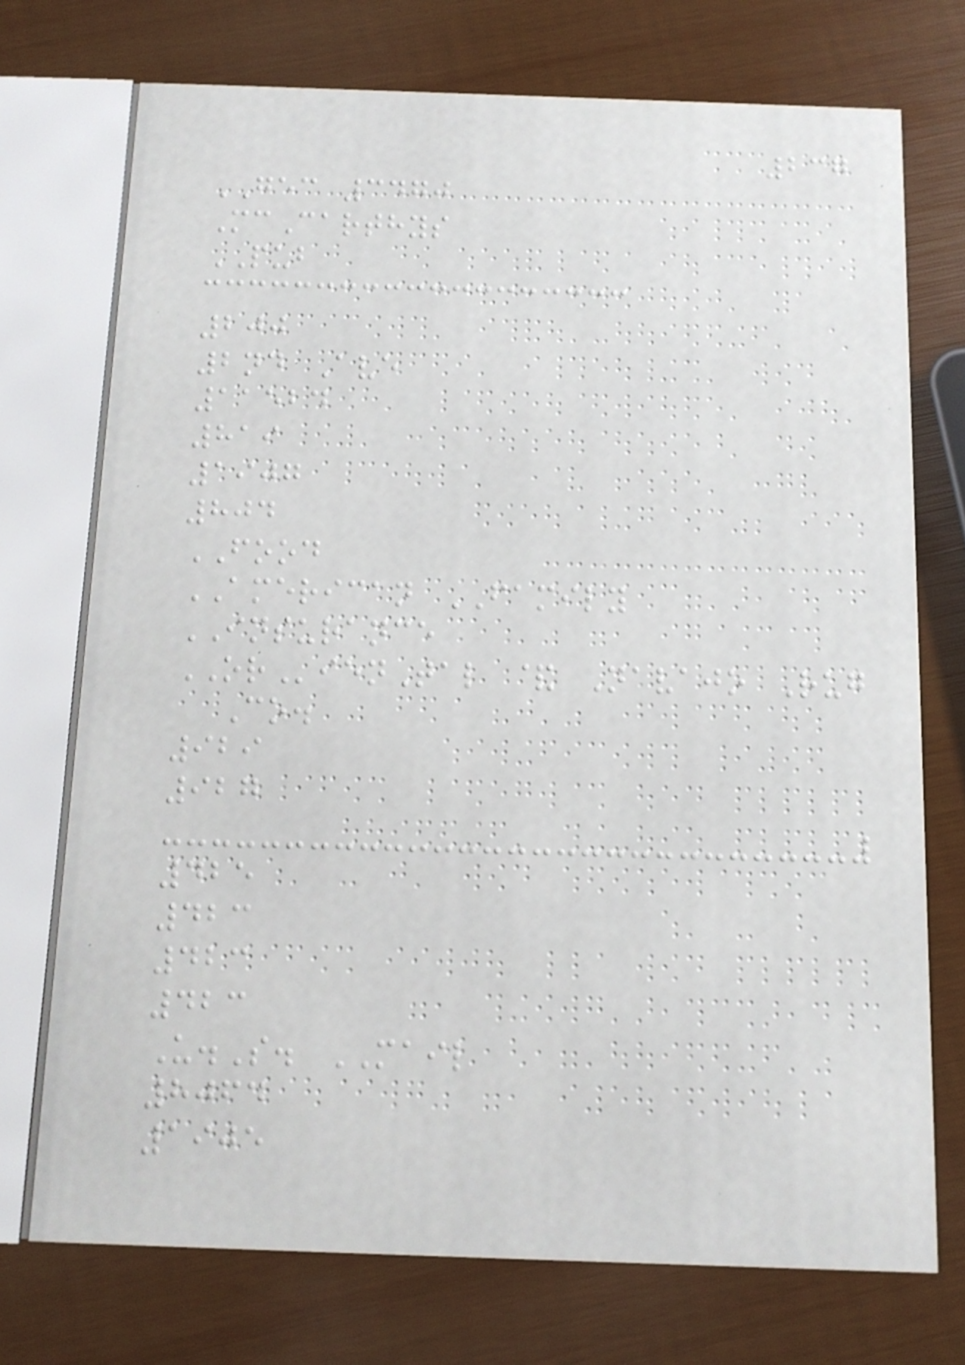237
GEC 3470
McCarthys
PUB
200
2nd Ave
11524
819
1907
804
FOOD
AMERICAN FAMILY
INSURANCE
ORienTal & Navajo Rug
Co.
929
927
425
423
423
423
U.S. MAIL
8064
1905
